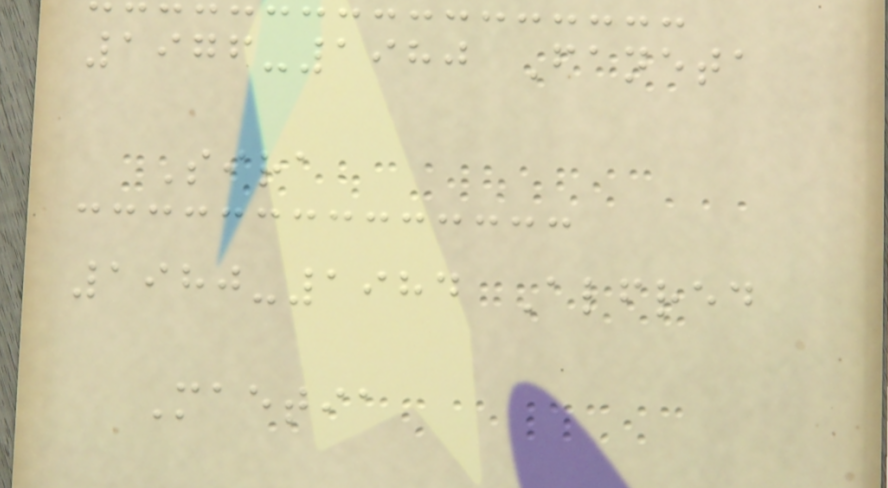1976-1980 Faneta
Sira
1980-1984 Alfred
Maetia
